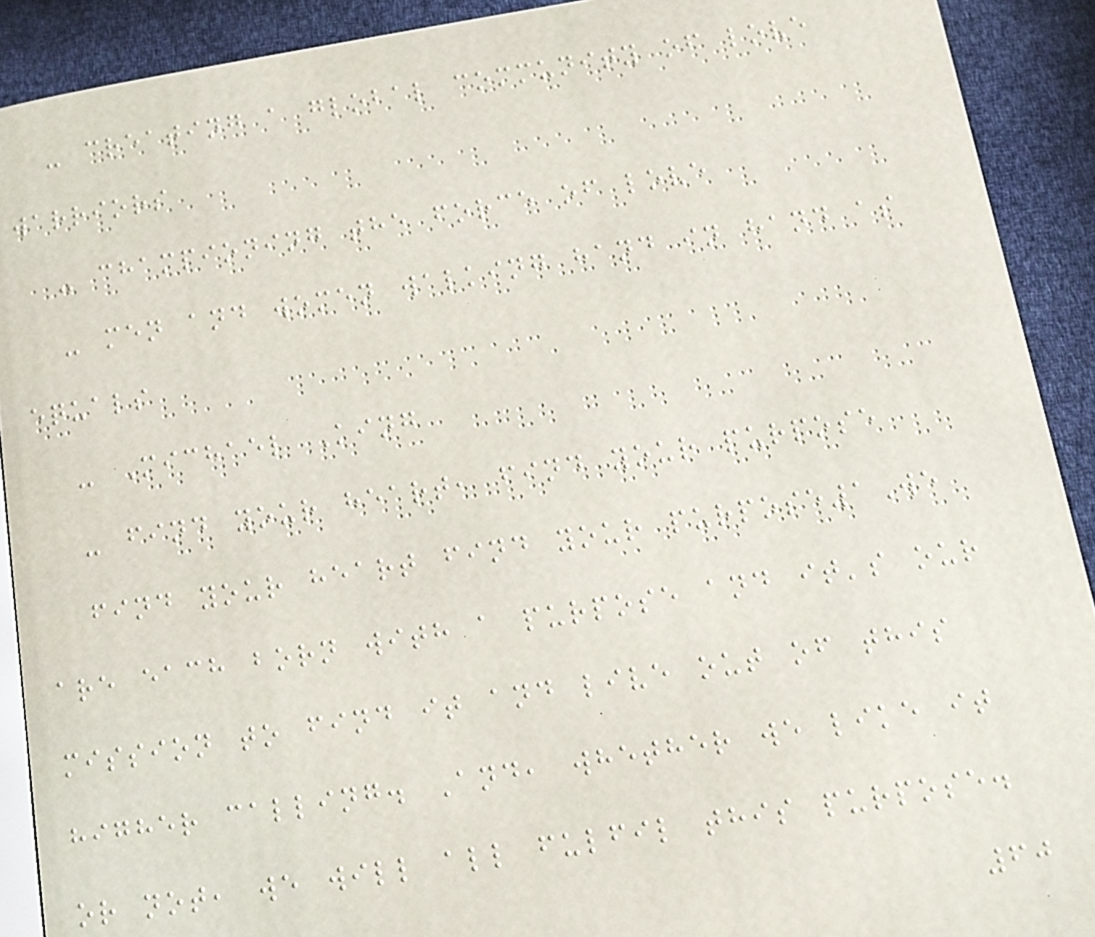- creating a global community of love
warriors
- championing the force of love
- men and women walking hand in hand as
equals
- Michael King
- find your heart, find your purpose
find your heart find your purpose1We
are each born with a purpose and it's our
mission to find it and live out of this
higher calling. And, whether we like it
or not, we will all fulfil this purpose.
60
